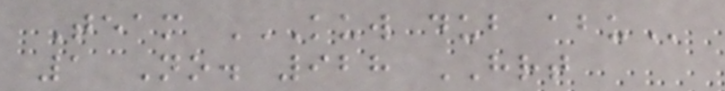Team KUW DUB ABU
1 No. 928 HRT
